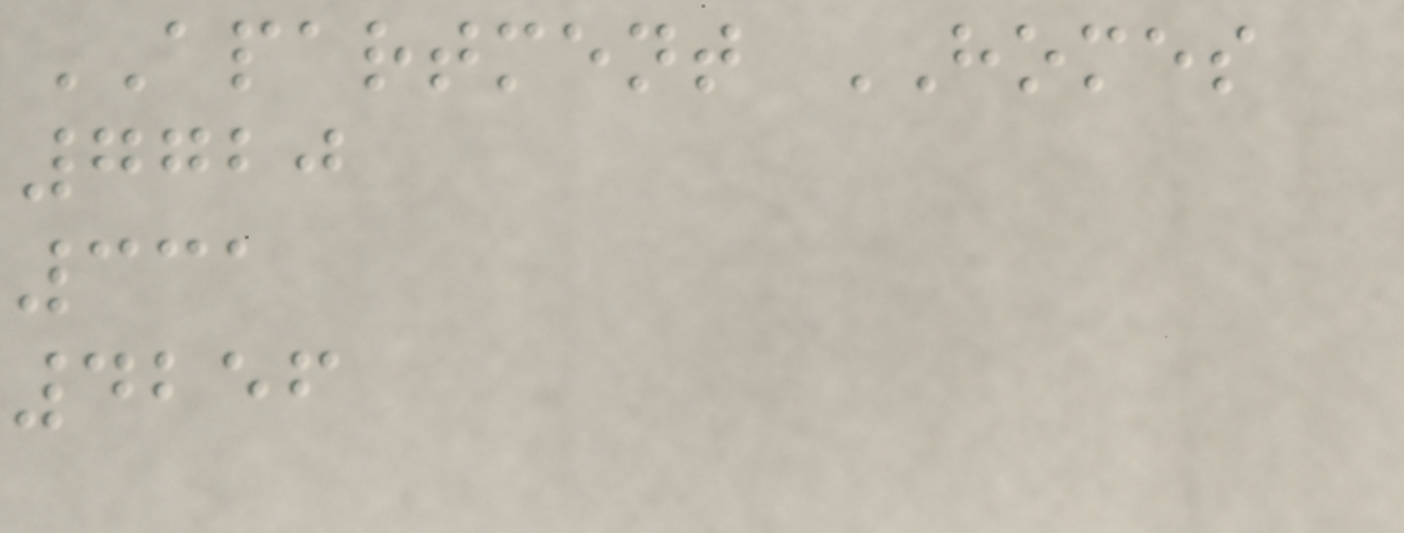APARTMENT HOMES
7720
331
4256
